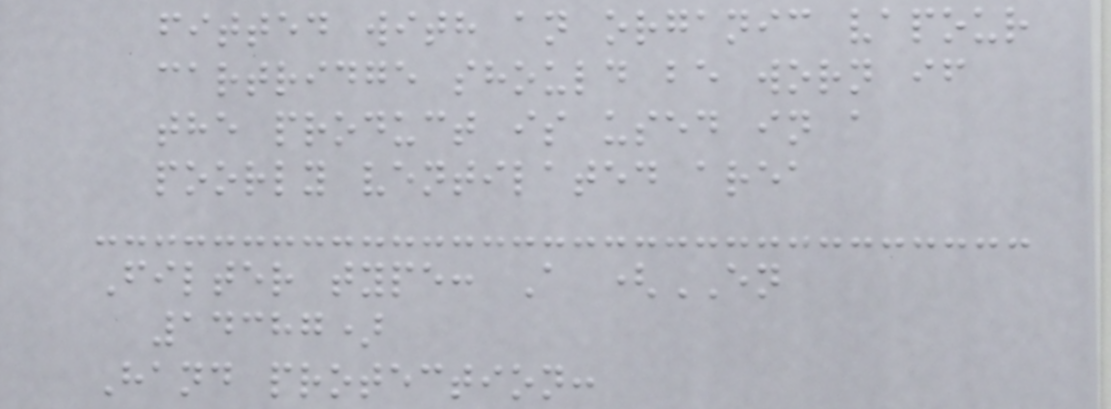fitted with an organic vapour
cartridge should be worn if
the product is used in a
poorly ventilated area
Filter type: A (EN
14387)
Hand protection:
